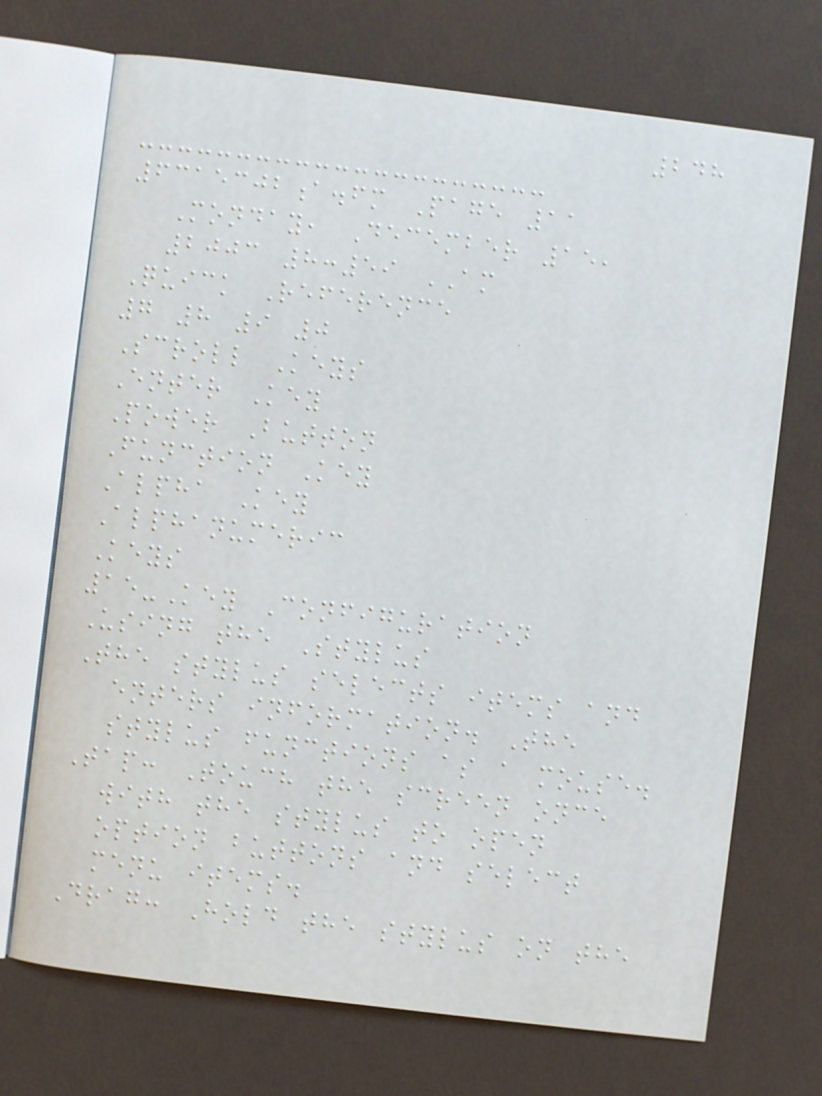248
6315302a.fm Page 11
Monday, December 15,
2003 8:59 AM
Quick Reference
7 8 9 0
Scroll Keys
Enter Key
Power Button
Function Key
Alpha Key
Alphanumeric
Keys
15-Key Configuration
Using the Stylus
The stylus selects items and
enters information. The
stylus functions as a mouse.
Tap: Touch the screen once
with the stylus to open
option buttons and select
menu items.
Drag: Hold the stylus on the
